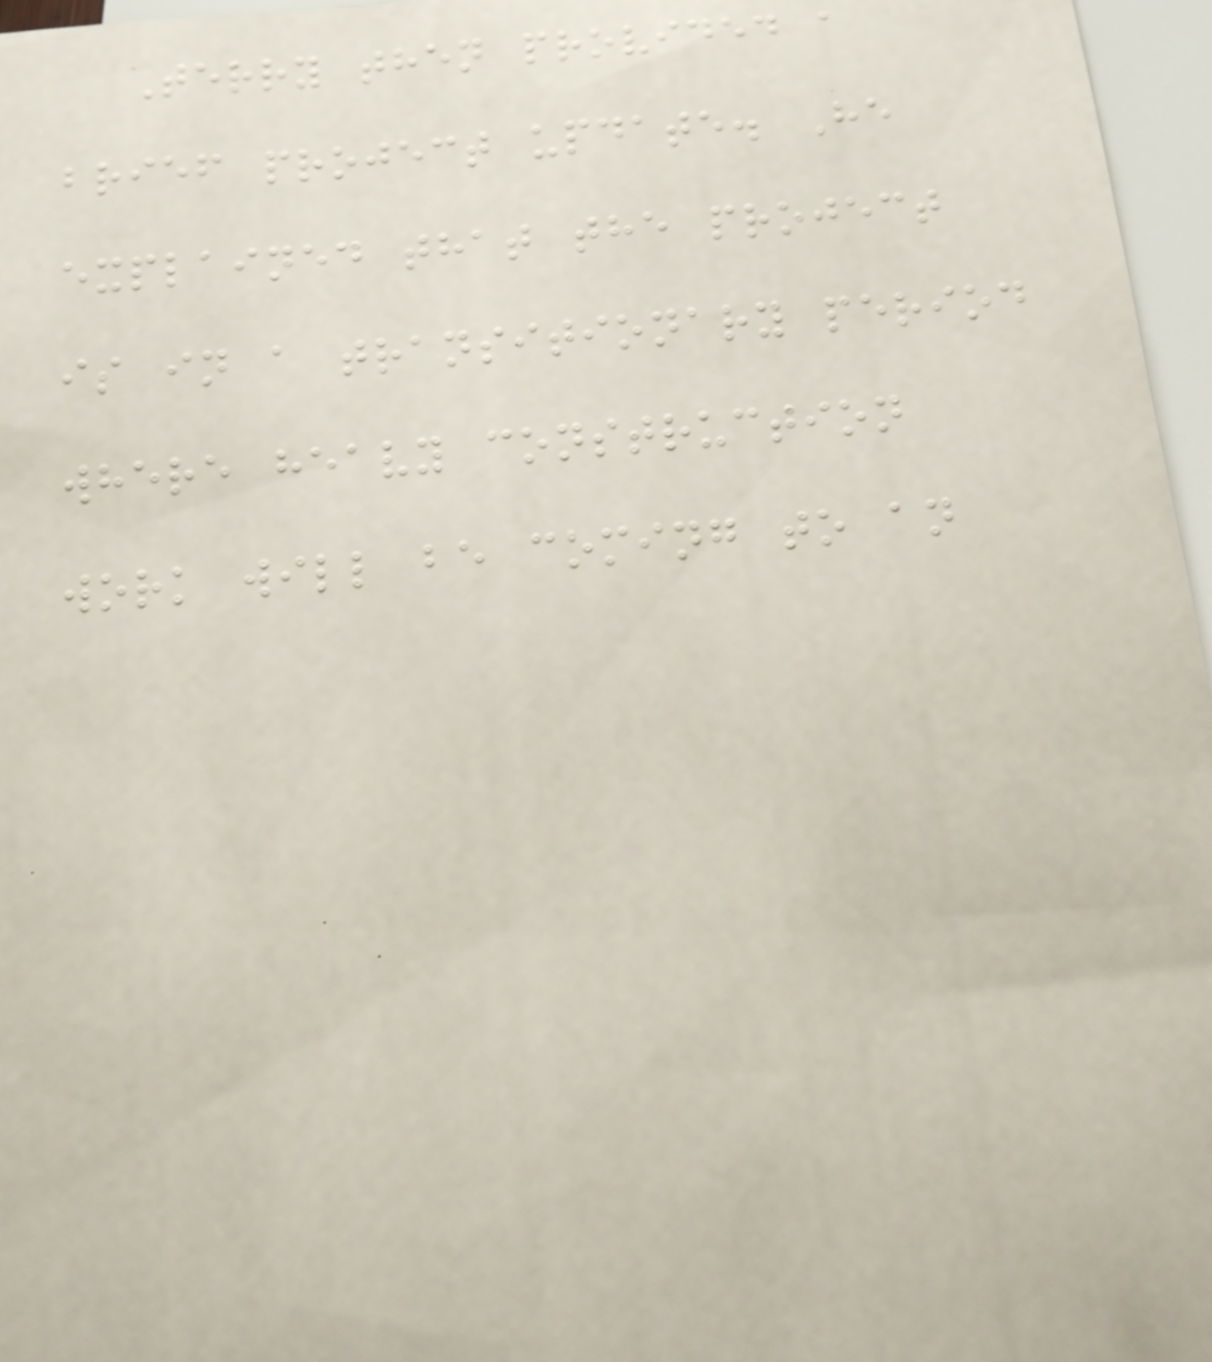Terry then provided a
brief project update. He
explained that the project
is in a transitionary period
where heavy construction
work will be coming to an
